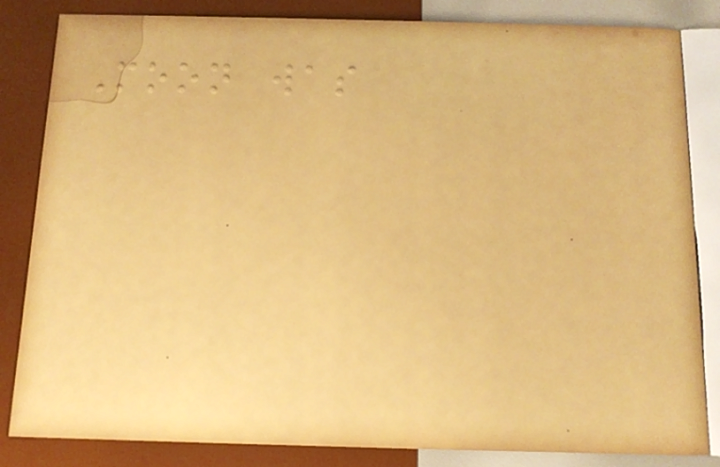Moon was
